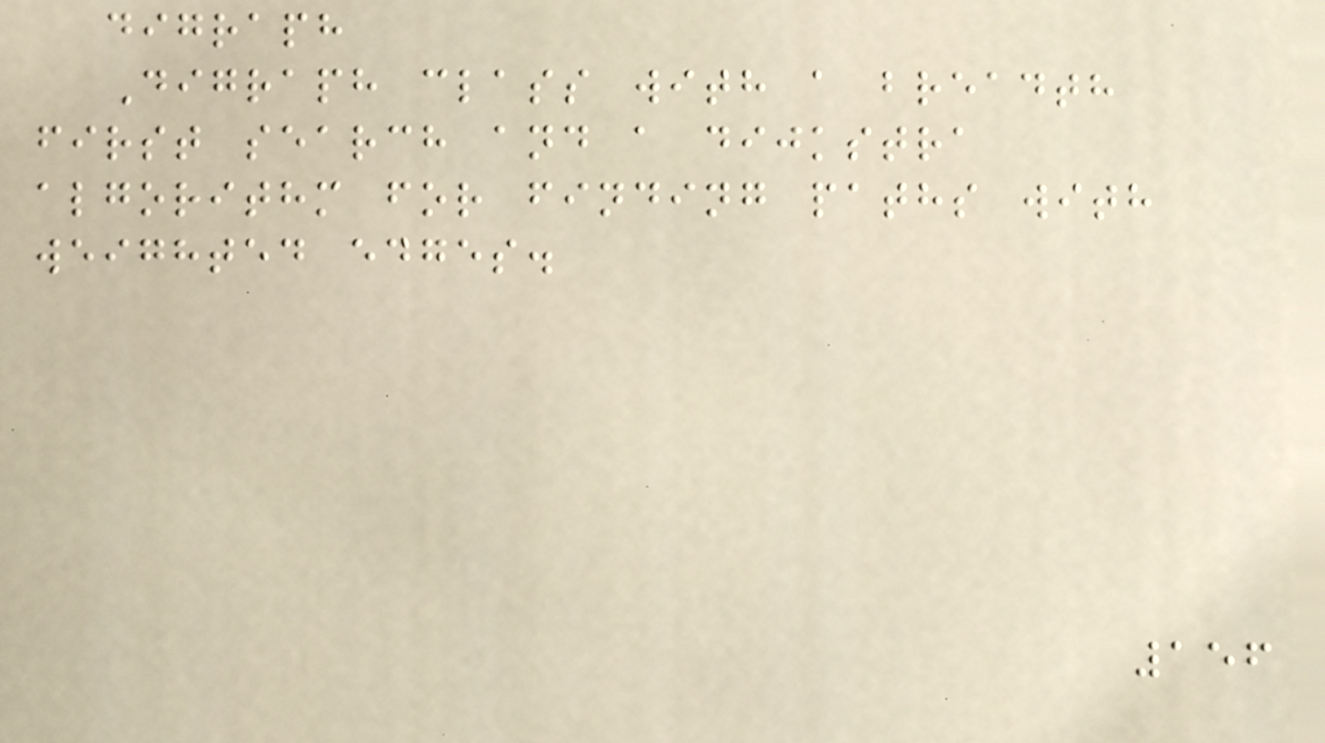digraph
Digraph class with a breadth
first search and a dijkstra
algorithm for finding paths with
weighted edges.
156
